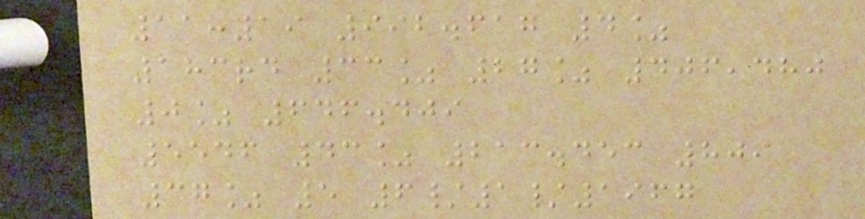11:19 992.617 4%
183rd 33% 27% 406,480
0% 646.409
5546 43% 213.453 809
37% 5 6/1/1967
